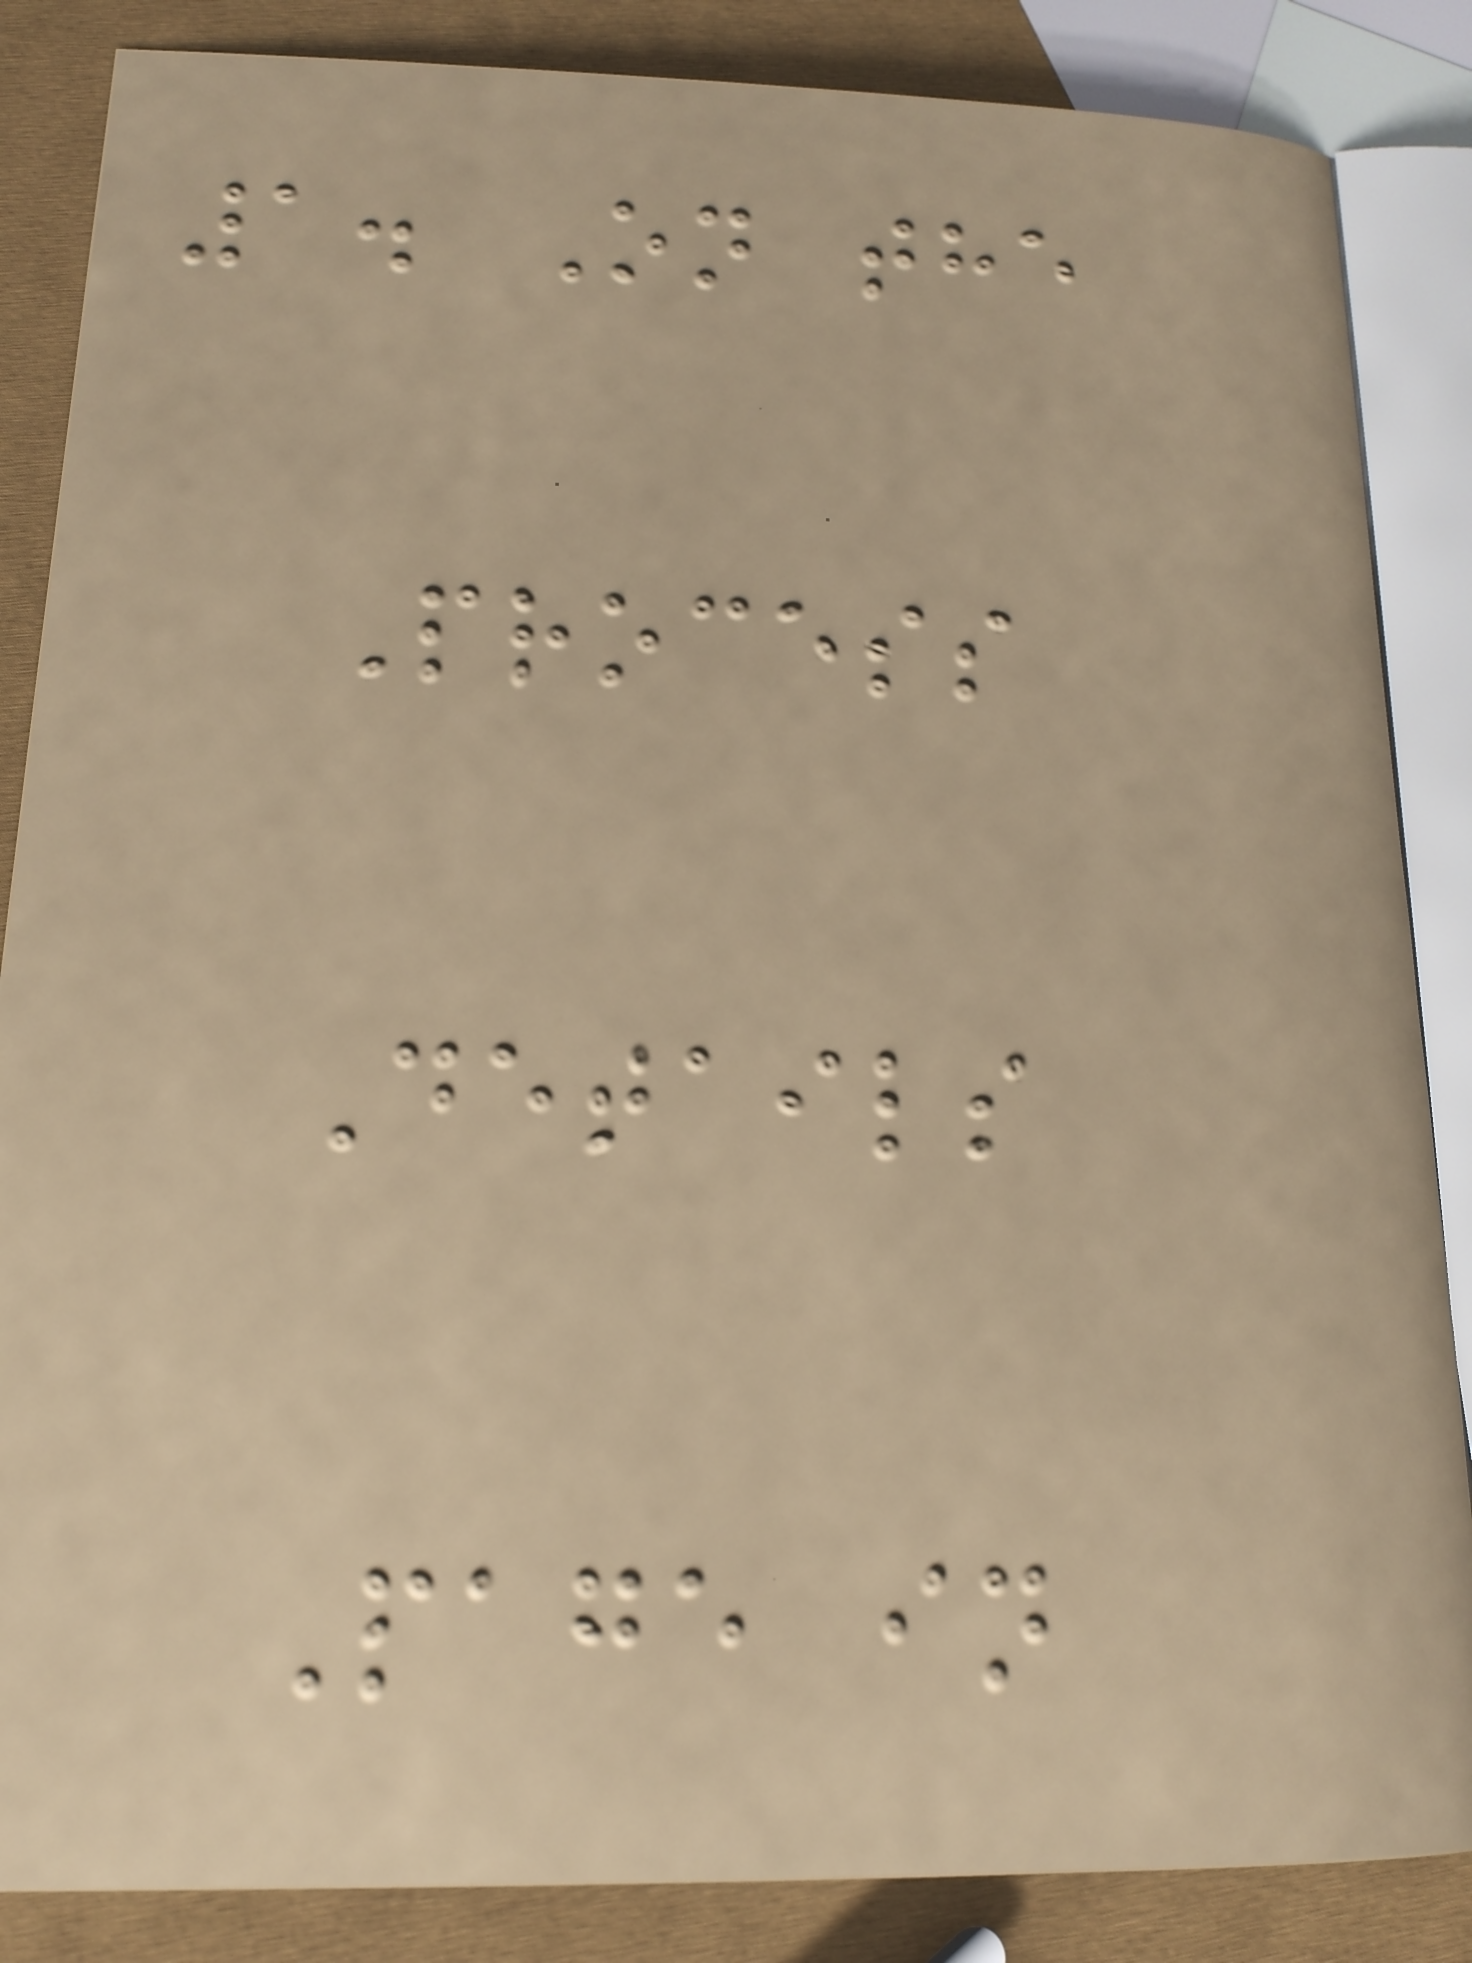1. On the
Process
Details
Page in
